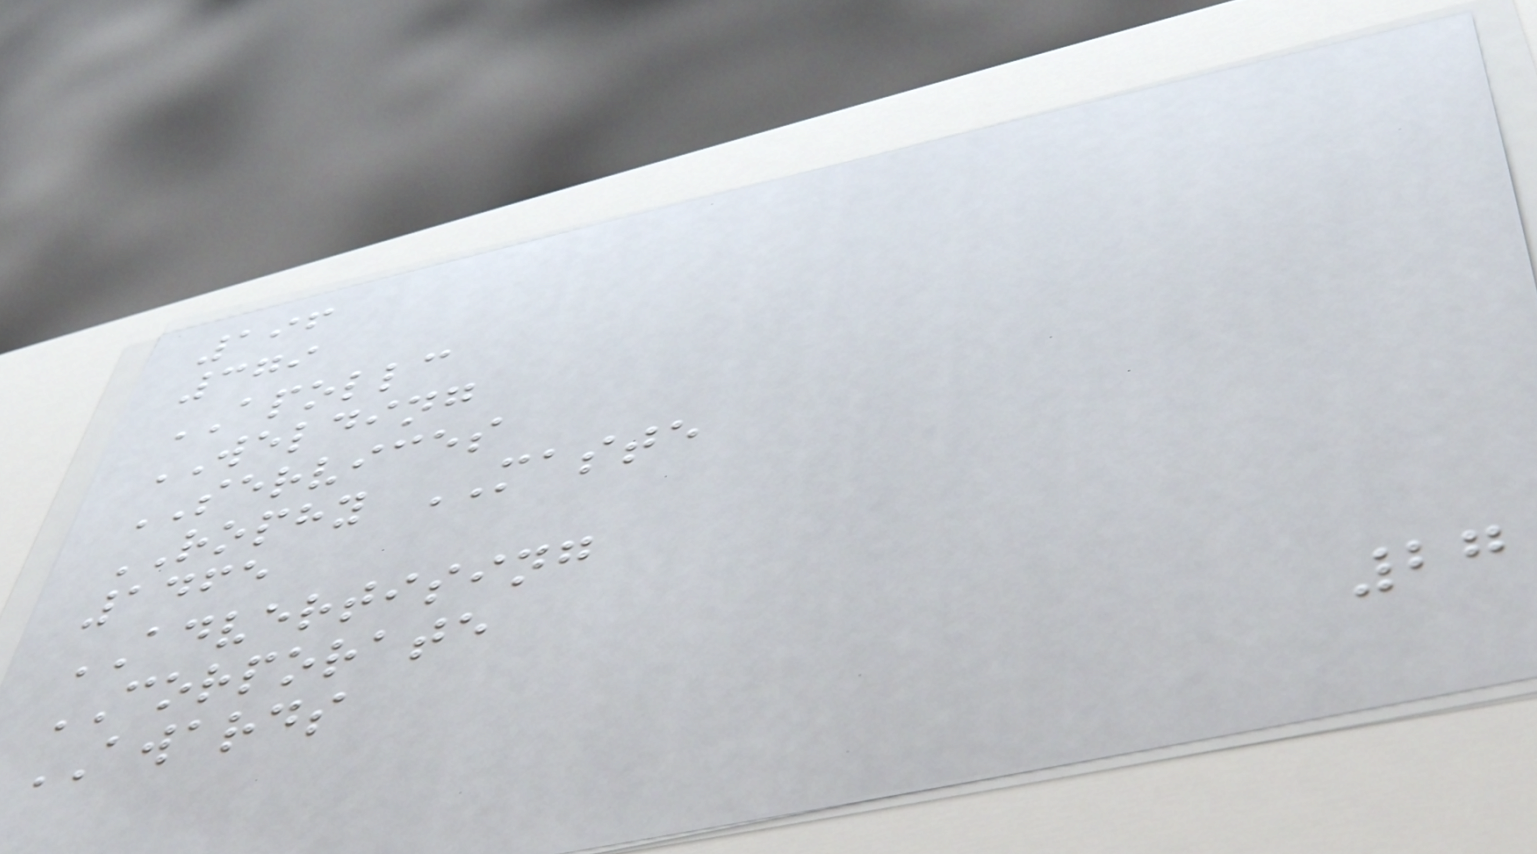196
379
APOLLC
WELDING
SERVICES
ROPHY MASTE
1465
ADVERTISING
CORPORATE
AWARDS
27
